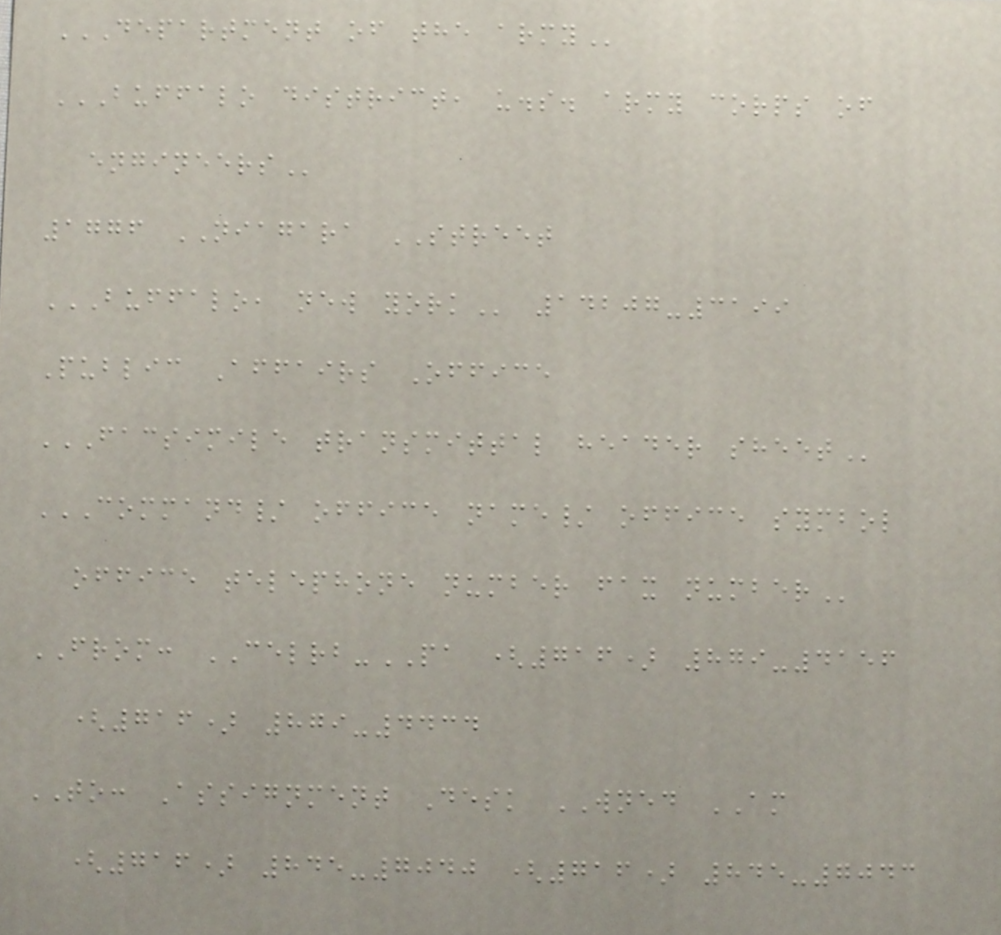DEPARTMENT OF THE ARMY
BUFFALO DISTRICT, U.S. ARMY CORPS OF
ENGINEERS
1776 NIAGARA STREET
BUFFALO, NEW YORK 14207-3199
Public Affairs Office
FACSIMILE TRANSMITTAL HEADER SHEET
COMMAND/ OFFICE NAME/ OFFICE SYMBOL
OFFICE TELEPHONE NUMBER FAX NUMBER
FROM: CELRB-PA (716) 879-4156
(716) 879-4434
TO: Assignment Desk WNED AM
(716) 845-7040 (716) 845-7043
